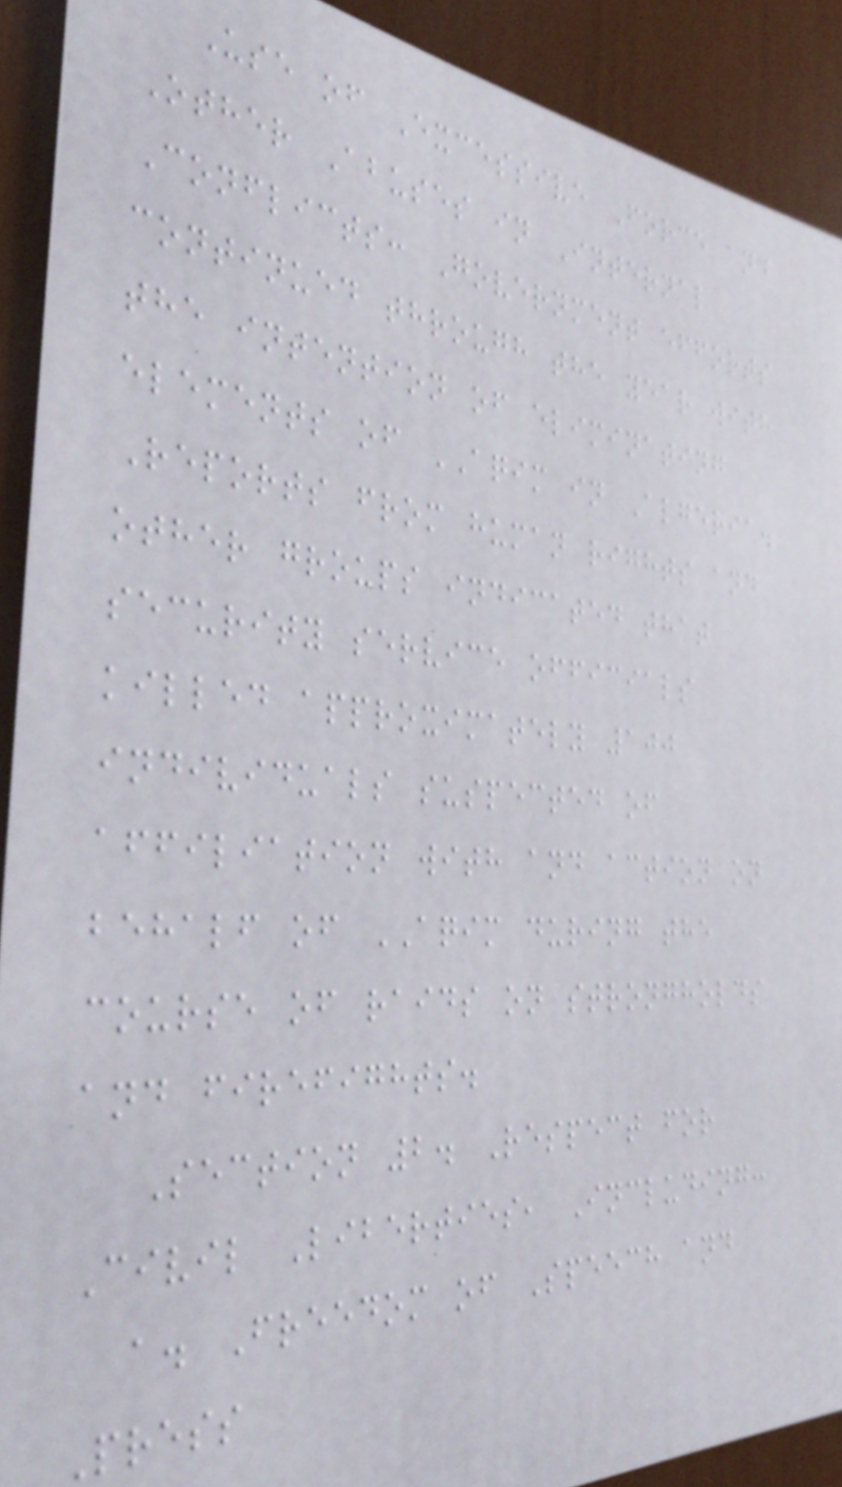Use of Excessive Force and
Other Abuses in Internal
Conflicts: Government efforts
continued through the year with
the intention of eliminating
elements of AQIM in Algeria.
Reports from human rights and
other groups indicated that
security service officials
killed approximately 100
individuals suspected of
affiliation with and action on
behalf of AQIM during the
course of raids on strongholds
and firefights.
Section 2. Respect for
Civil Liberties, Including:
a. Freedom of Speech and
Press
